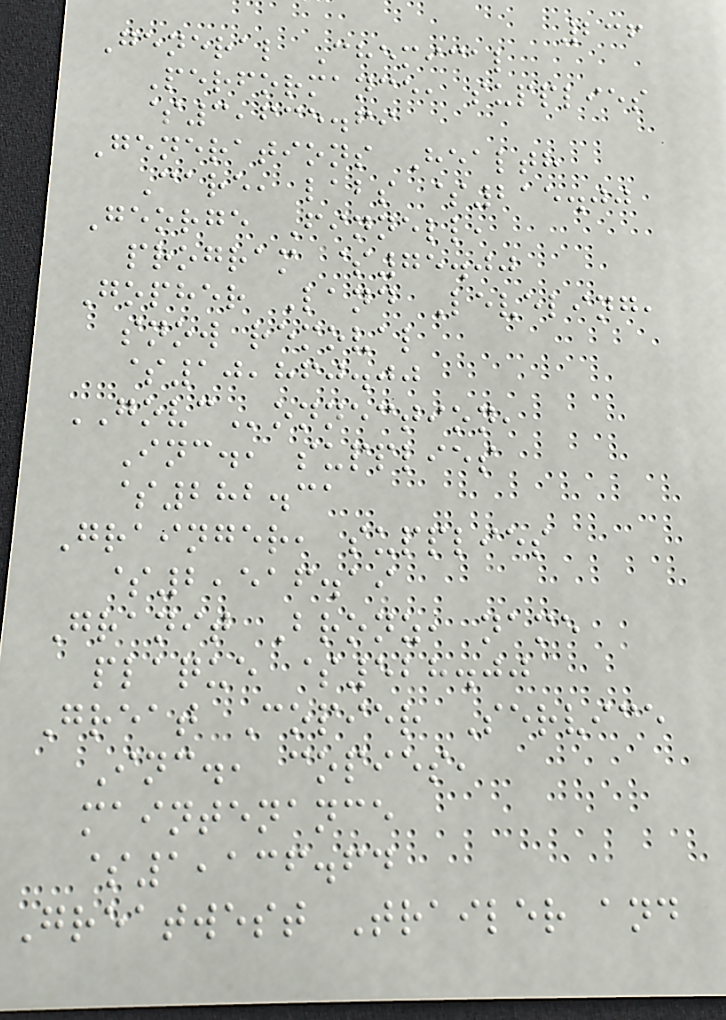236
General Chemical
Performance, supplies
$3,635.69
Generations Health
Care, labs $215.00
George Finnell,
program $75.00
Gopher Land Leveling,
snow removal
$10,860.00
GOVConnection,
Inc., supplies
$282.31
Grainger, supplies
$2,516.19
Granit Bronz, name
plaque $528.00
Great Copier Service
Inc., copies,
maintenance
$1,136.64
Greatwest Trailer and
